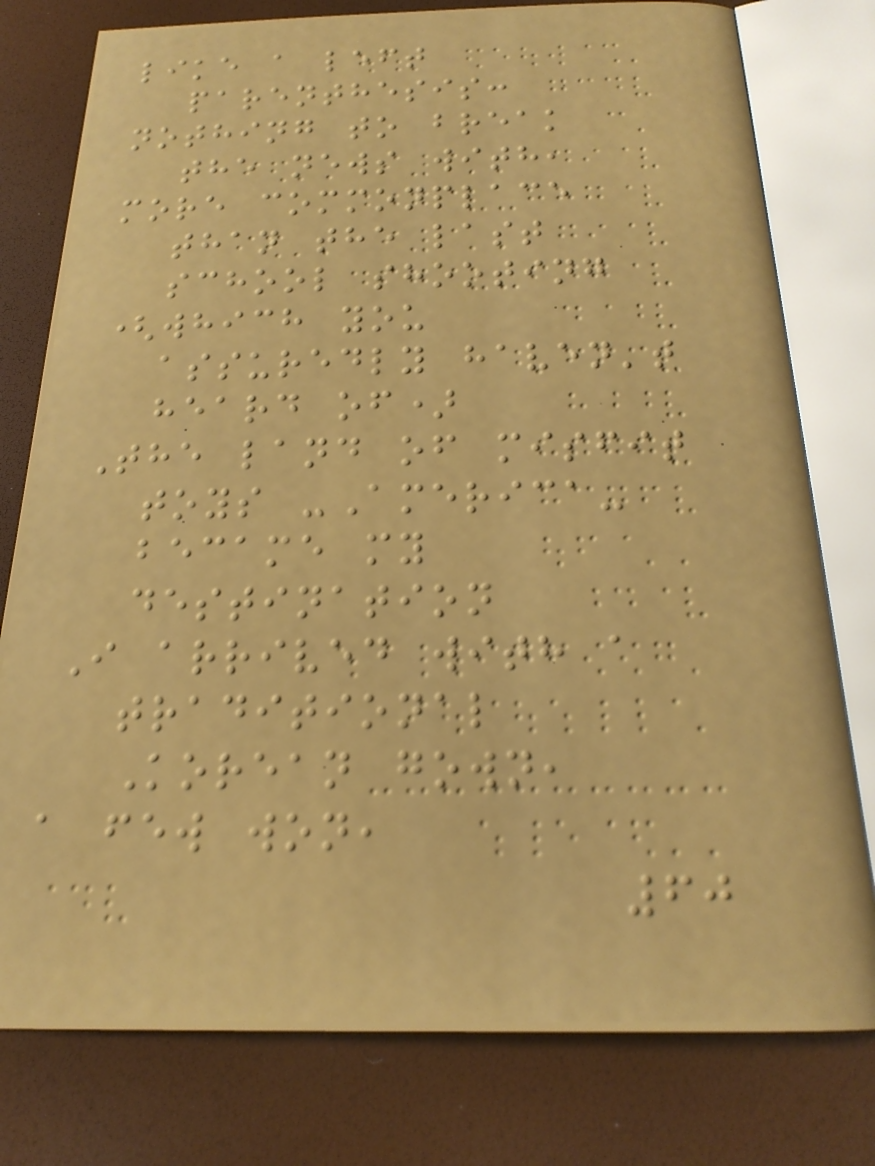like a left
parenthesis:
nothing to break
the news with,
more commonplace
than the last
school shooting
(which you
assuredly haven't
heard of)
The land of misfit
toys -America-
became my
destination
I arrived with a
traditional
Korean gown,
a few won,
60
